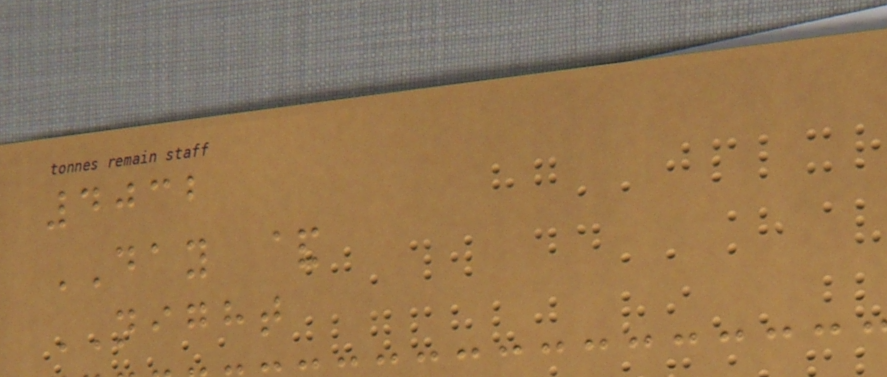4032
DAY &
NIGHT
